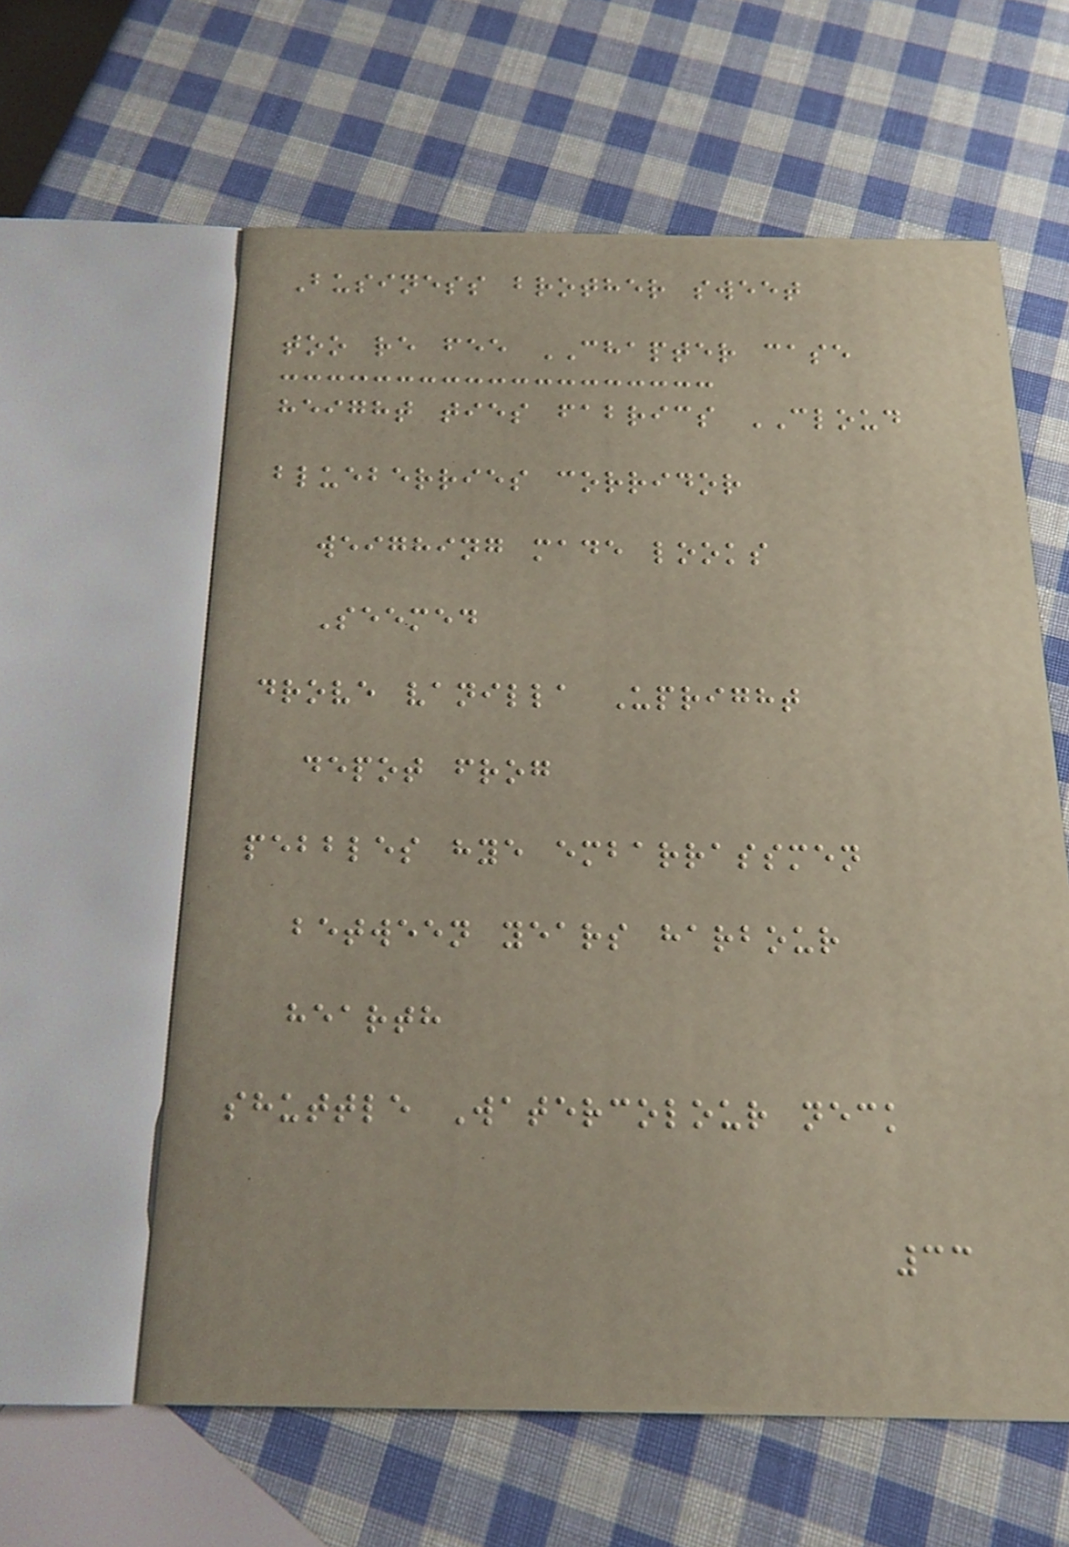Business brother sweet
too re fee CHAPTER case
height ties fabrics CLOUD
blueberries corridor
weighing made looks
Seemed
drove vanilla Upright
depot frog
pebbles hye embarrassmen
between years harbour
hearth
shuttle Watercolour neck
33
